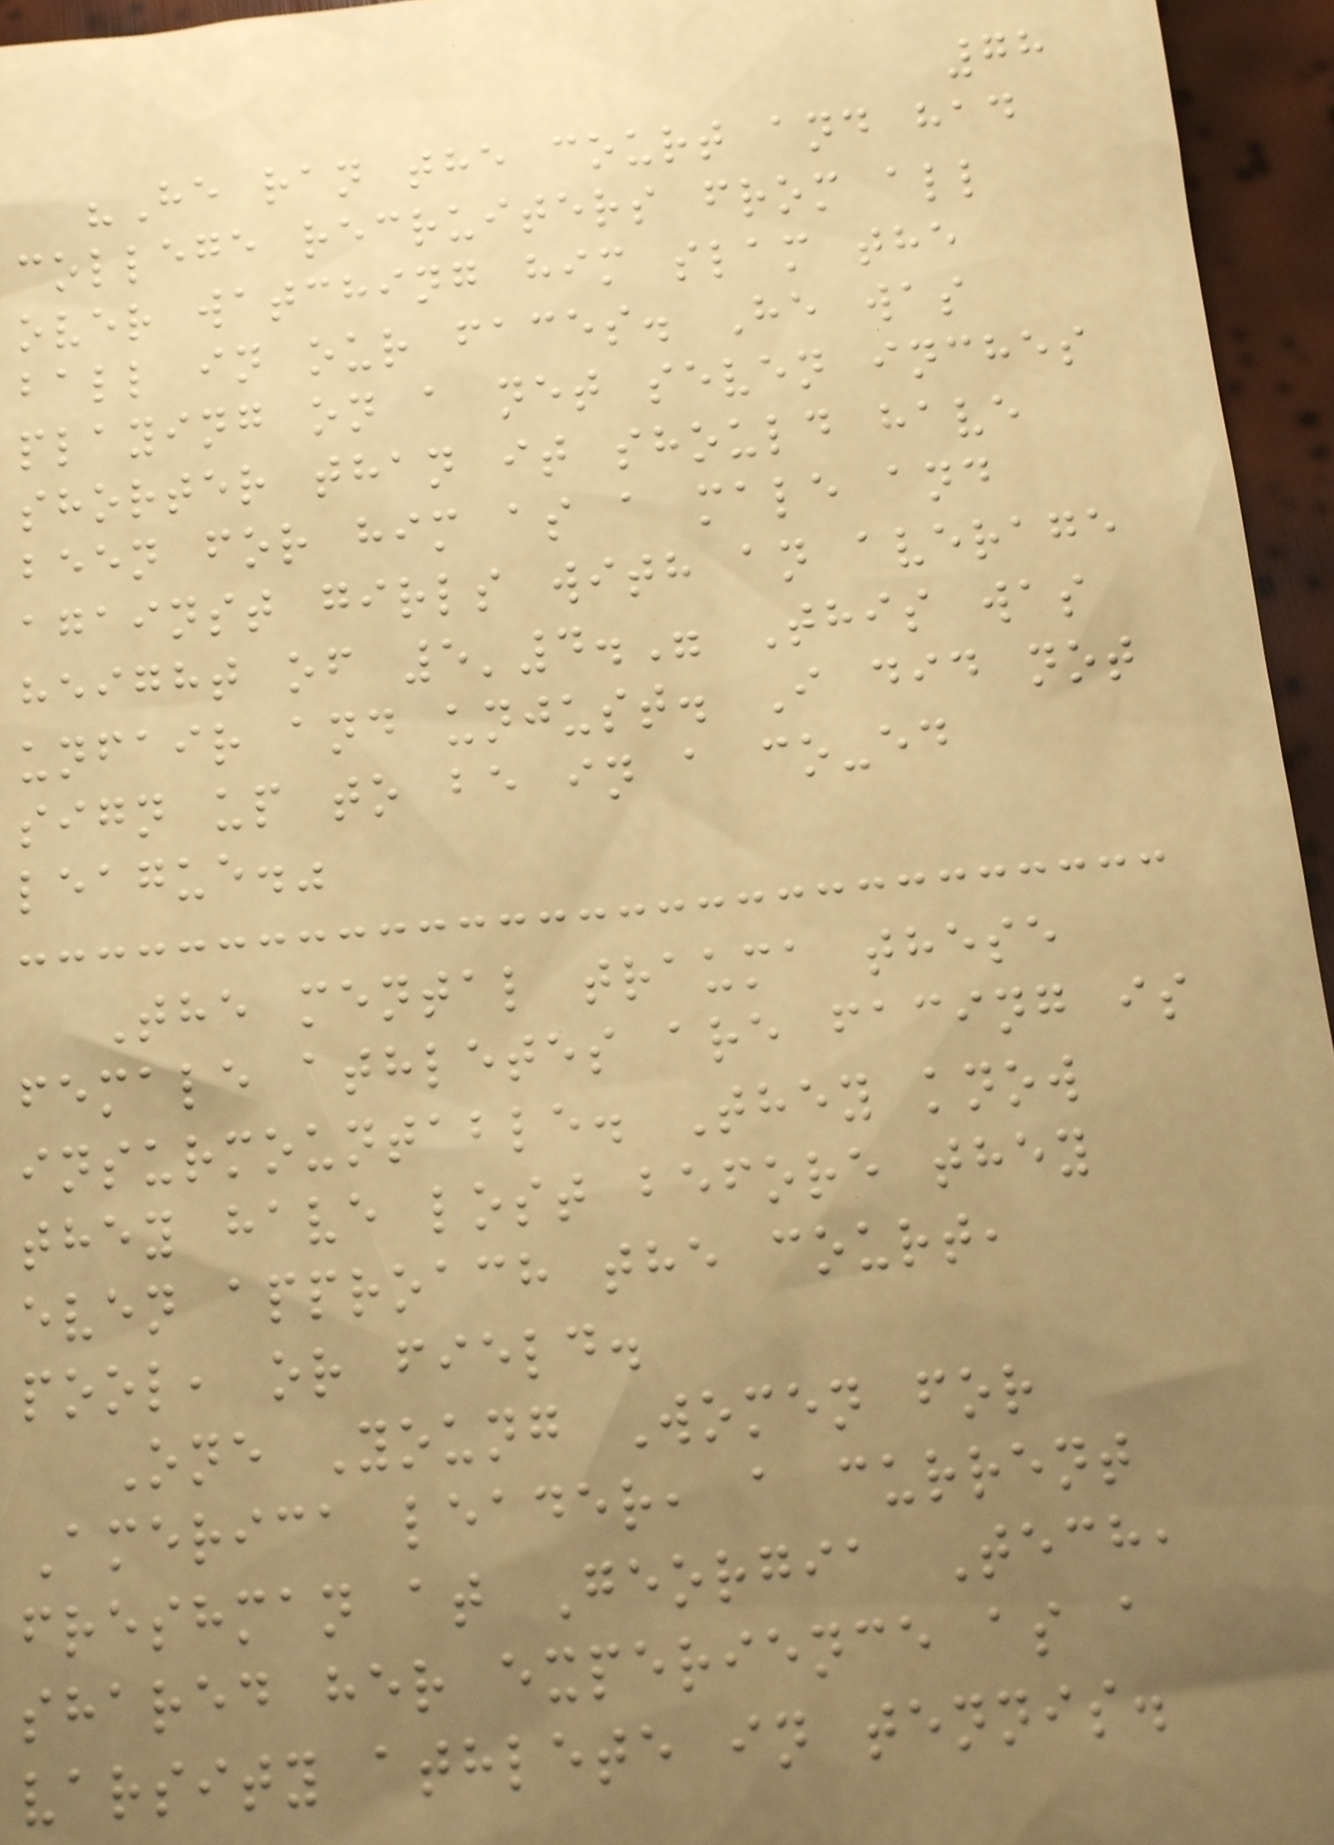78
"He ran the court and had
college recruiters from all
over watching him slam the
ball in our faces. He was
playing on a net seven inches
shorter than it should have
been for him as a male and
against girls with an average
height of 5'4." This was
unfair and unjust. I did not
sign up to be in a co-ed
league."
The mental trauma these
female athletes are facing is
insurmountable. They know
they have lost before they
even approach the court,
pool, or field.
One Young Women for
America leader, a current
freshman at Georgia Tech,
shared her experience as a
varsity athlete in tennis.
